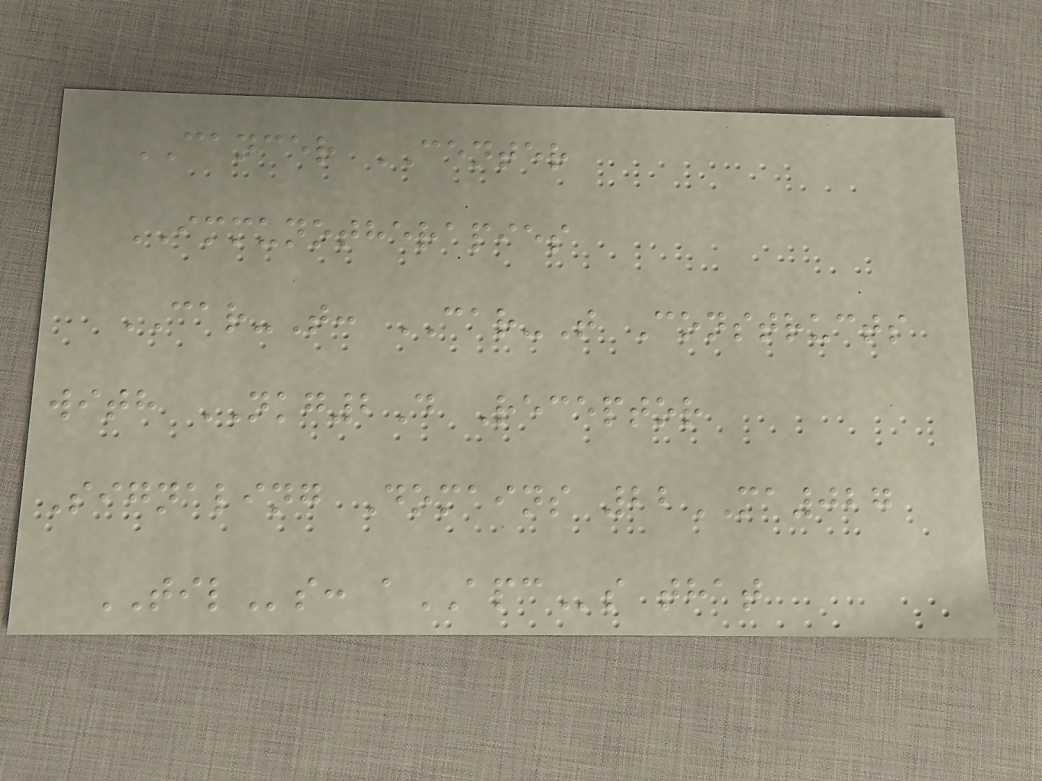CANCER CENTER
IMMUNOTHERAPIES
CAR-T: CAR-T Constructs
with NKG2D Receptor
Signaling Domains 22MA027
TILs: aAPCs that
